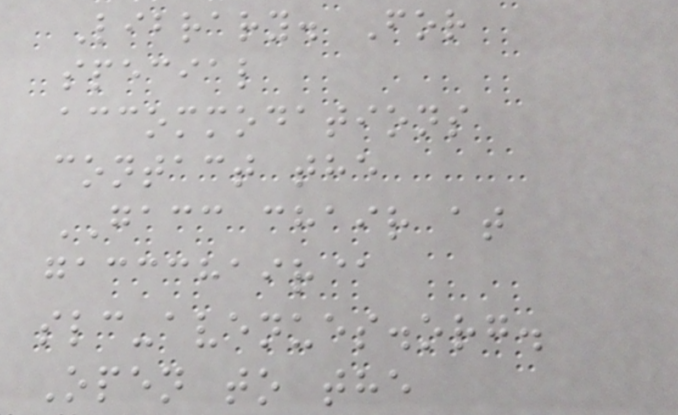Library. For
special
accommodations
contact the
GACC chair at
gaccchair@
slc-avenues.org.
Open to the
